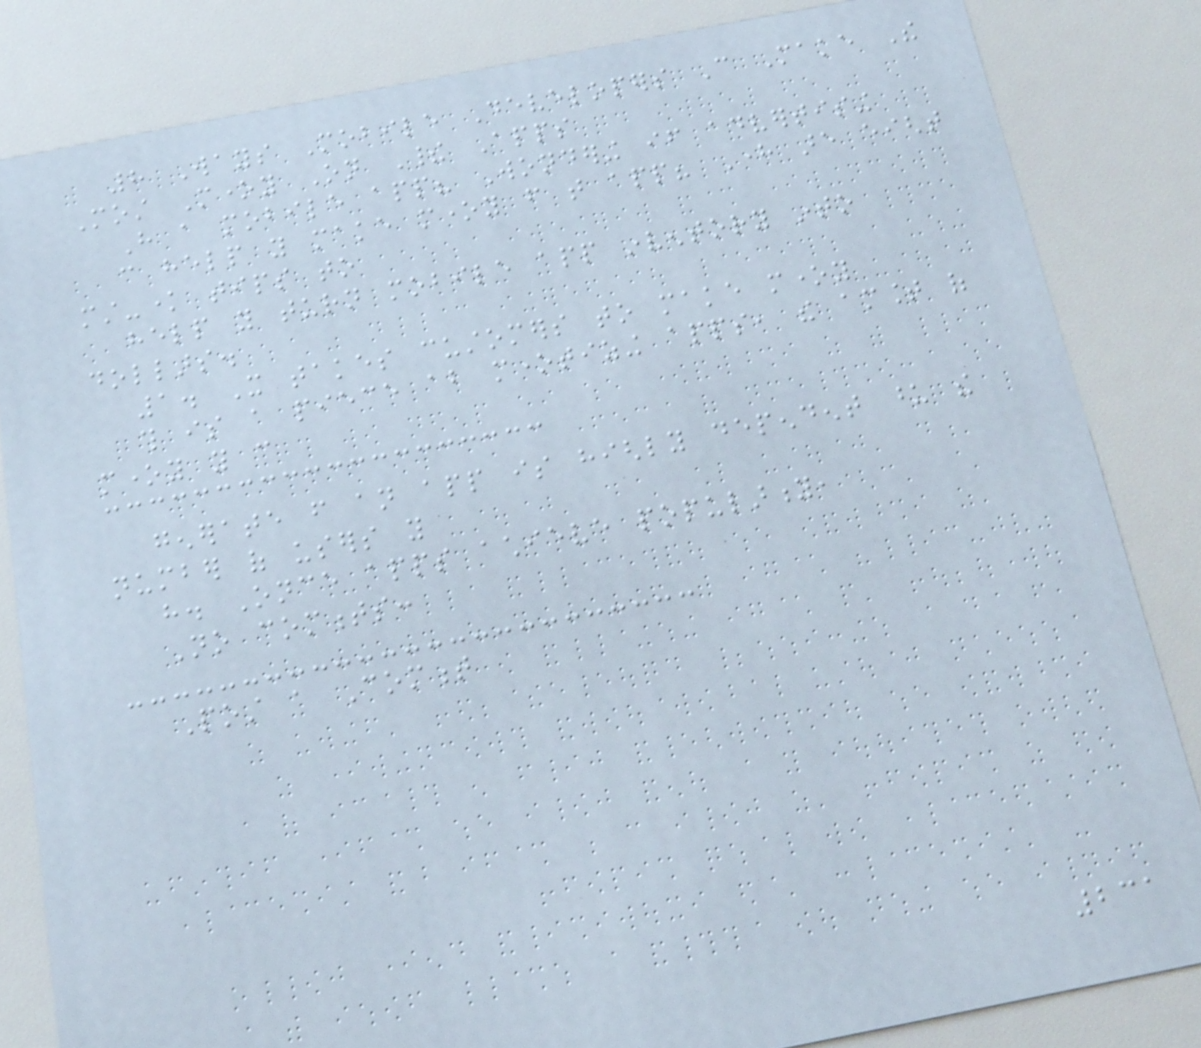8 Ways Mobile Developers Can Make The
Most Money On Their Apps
Have a mobile app? Wondering if advertising
can help you make money from that app? Here are eight
must-know tips to
help you turn mobile app inventory into
dollars.
1. It takes customers to make money
this is a piece about monetizing apps, the amount of
money you can
generate from an app is highly dependent upon the
number of users you
have. Once apps achieve popularity,
No comments:
Post a Comment
231
